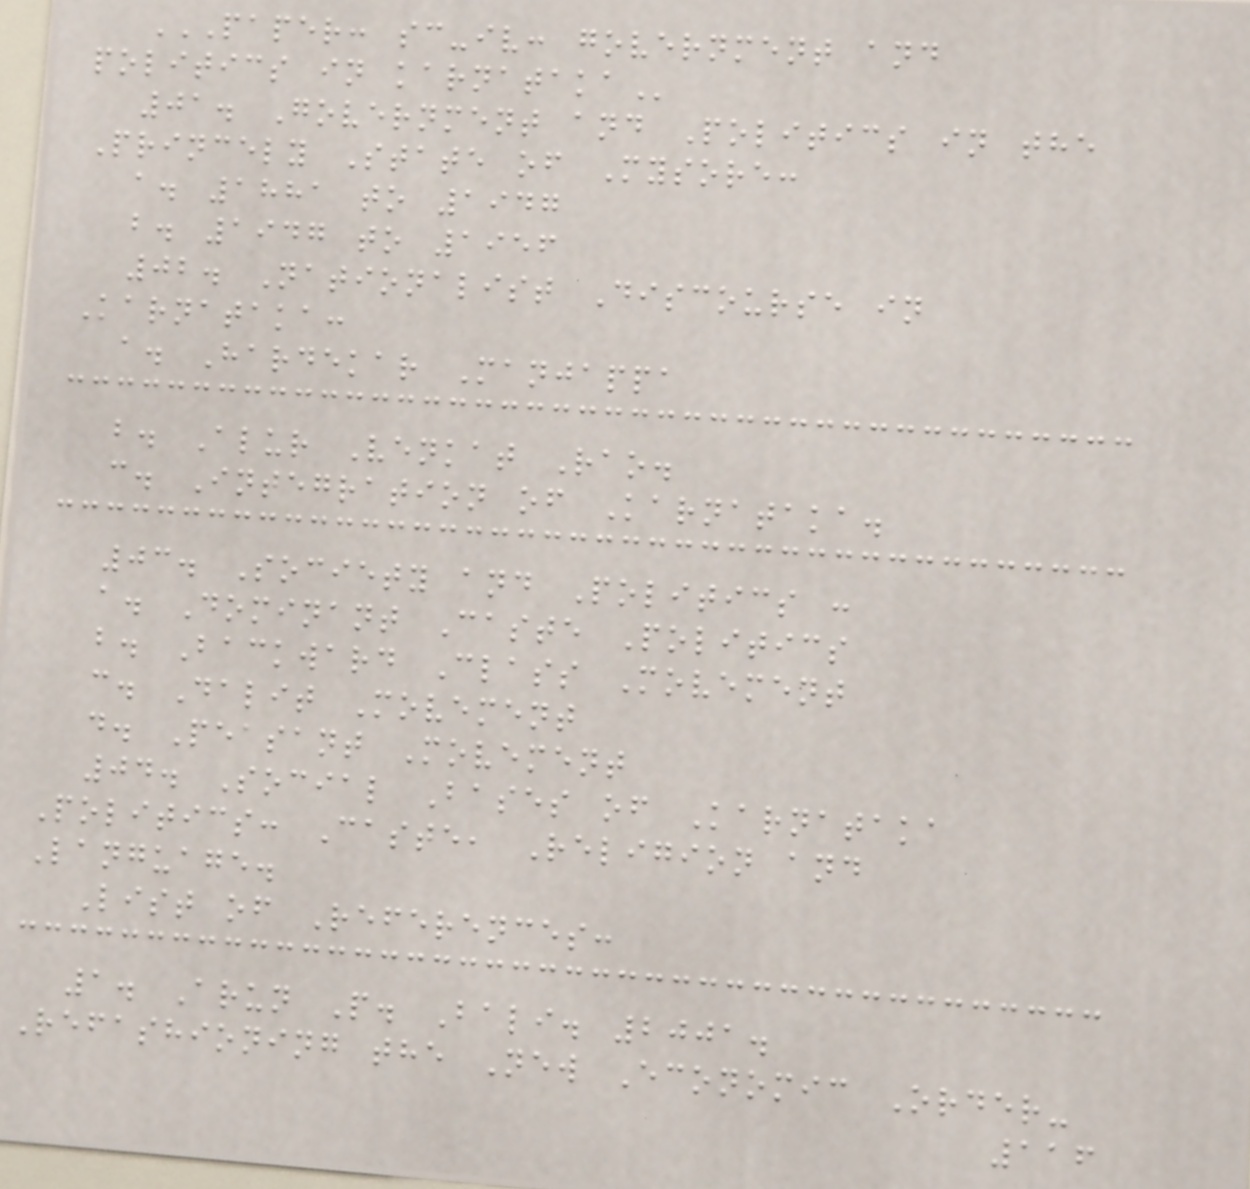PAPER: SC-IV: GOVERNMENT AND
POLITICS IN KARNATAKA
01. Government and Politics in the
Princely State of Mysore:
a. 1881 to 1947
b. 1947 to 1956
02. Nationalist Discourse in
Karnataka:
a. Hardekar Manjappa
b. Alur Venkat Rao.
c. Integration of Karnataka.
03. Society and Politics :
a. Dominant Caste Politics
b. Backward Class Movement
c. Dalit Movement
d. Peasant Movement
04. Social Bases of Karnataka
Politics: Caste, Religion and
Language.
List of References:
1. Arun P. Bali. 2001.
Refashioning the New Economic Order-
116
